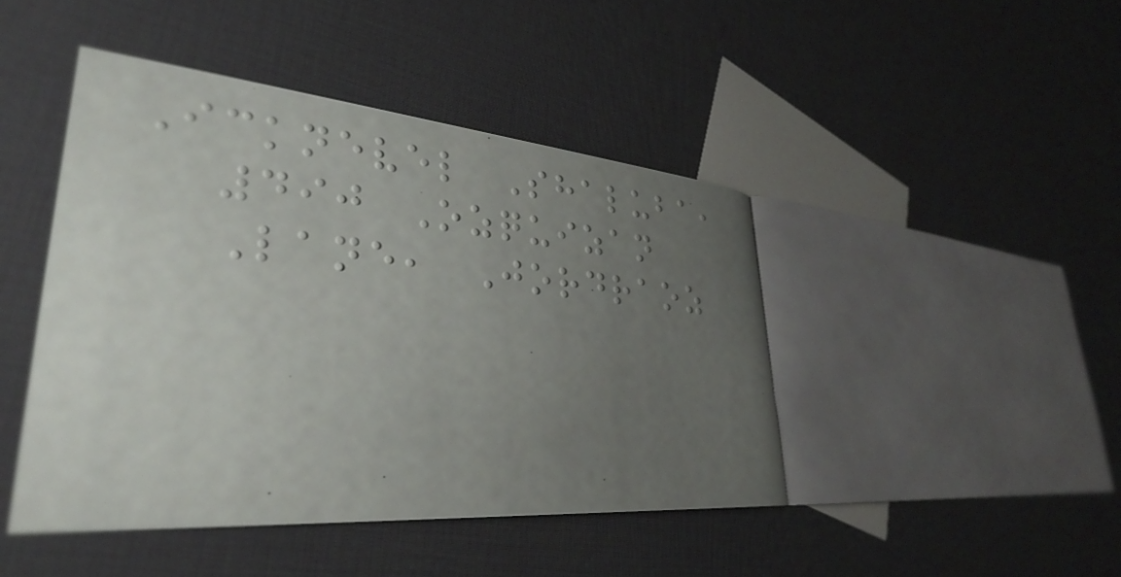Icknevel Shaluba,
490 Ozquizan
Lane, Jordraoz
